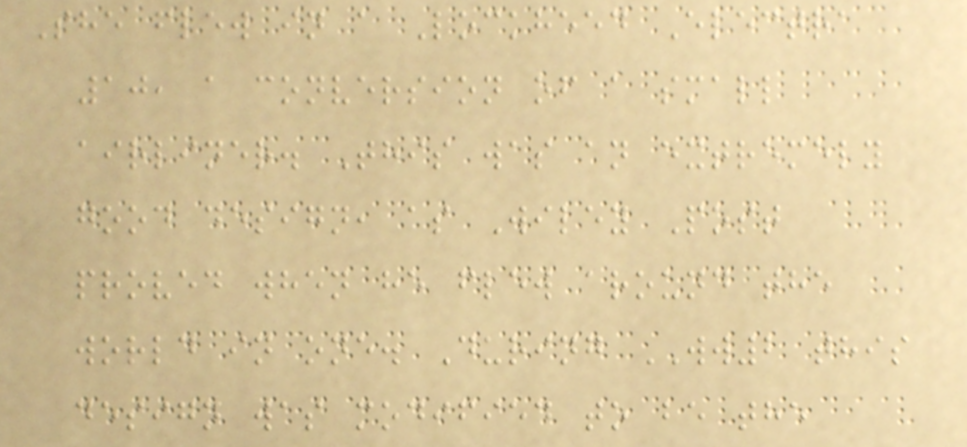She flew in a Lockheed Electra
10, a conversion of a small
airliner. This was an extremely
good design, as Wiley Post
proved when he flew around the
world in one. During WW2 this
design was modified to be the
